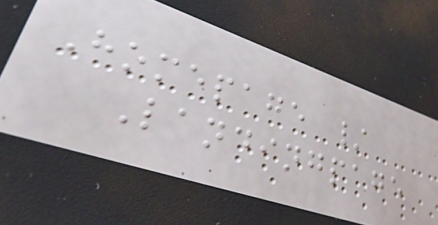Homepage /
Landingpage
